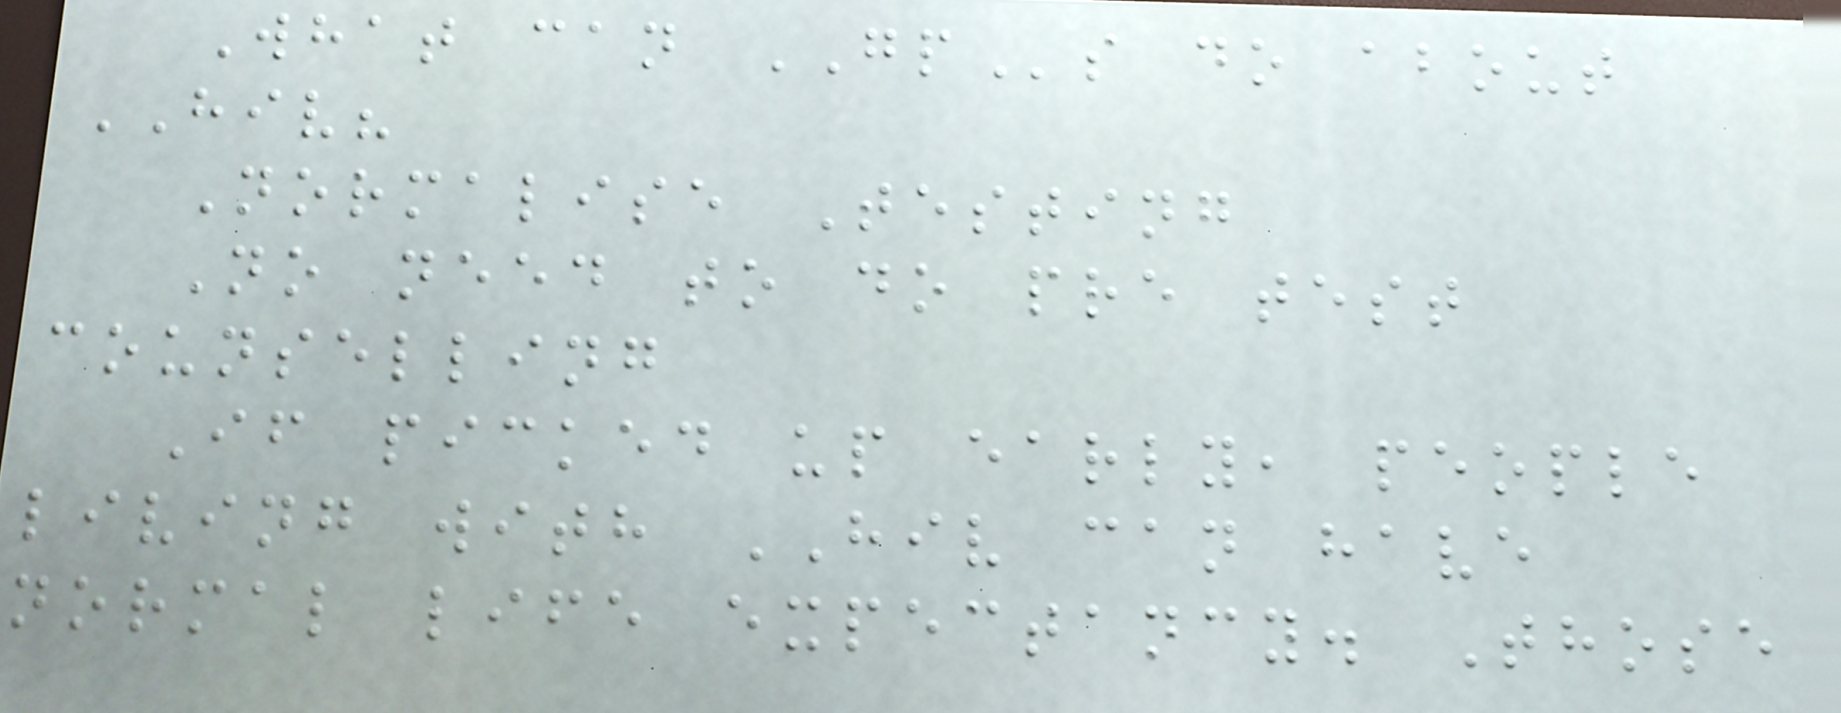What can GPs do about
HIV?
Normalise Testing
No need to do pre test
counselling
If picked up early, people
living with HIV can have
normal life expectancy. Those
